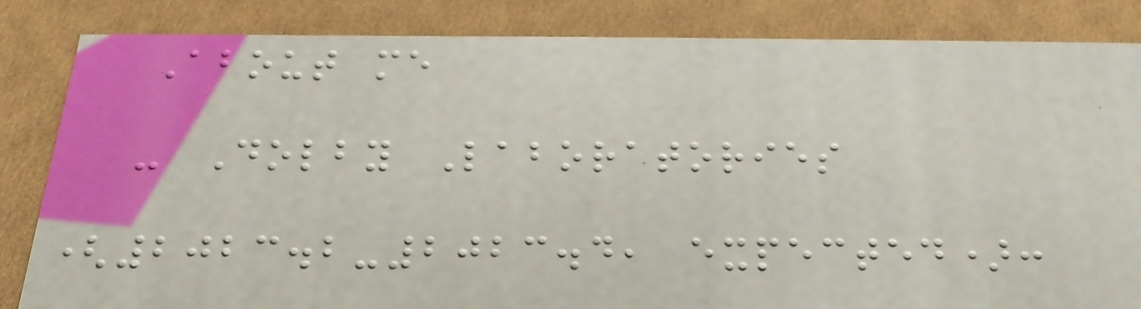About me
- Dolby Laboratories
(2023.2-2023.4, expected):
